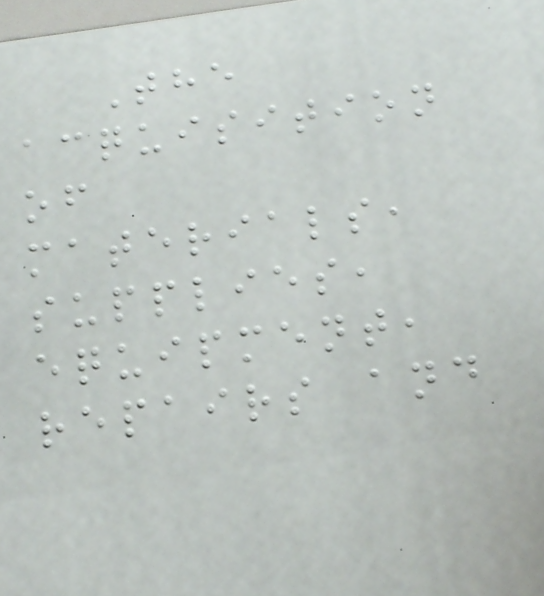The
acquisition
of
materials,
supplies,
equipment,
repairs and
